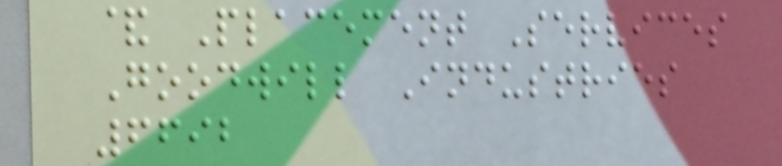& Placement Services
Goodwill Industries
6692
